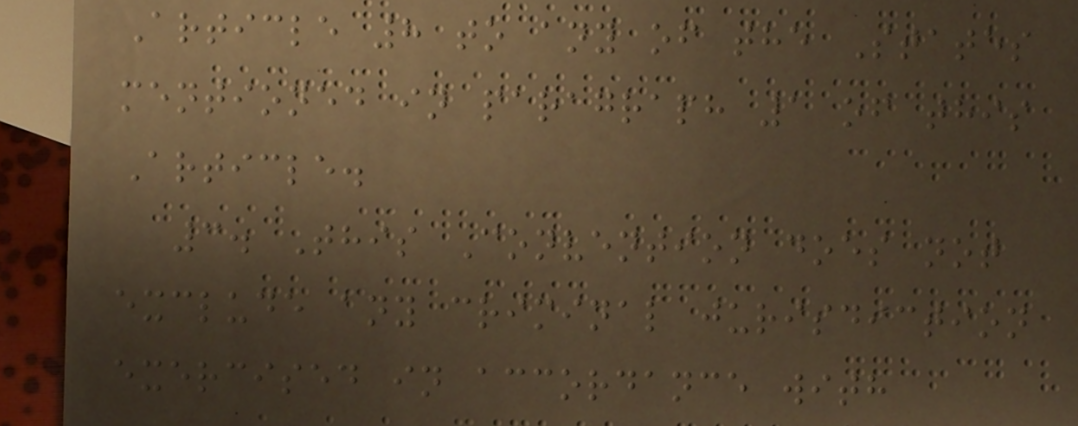Article 8 to any of the States
mentioned in paragraph 1 of this
Article.
3. This Convention does not
exclude any criminal jurisdiction
exercised in accordance with
